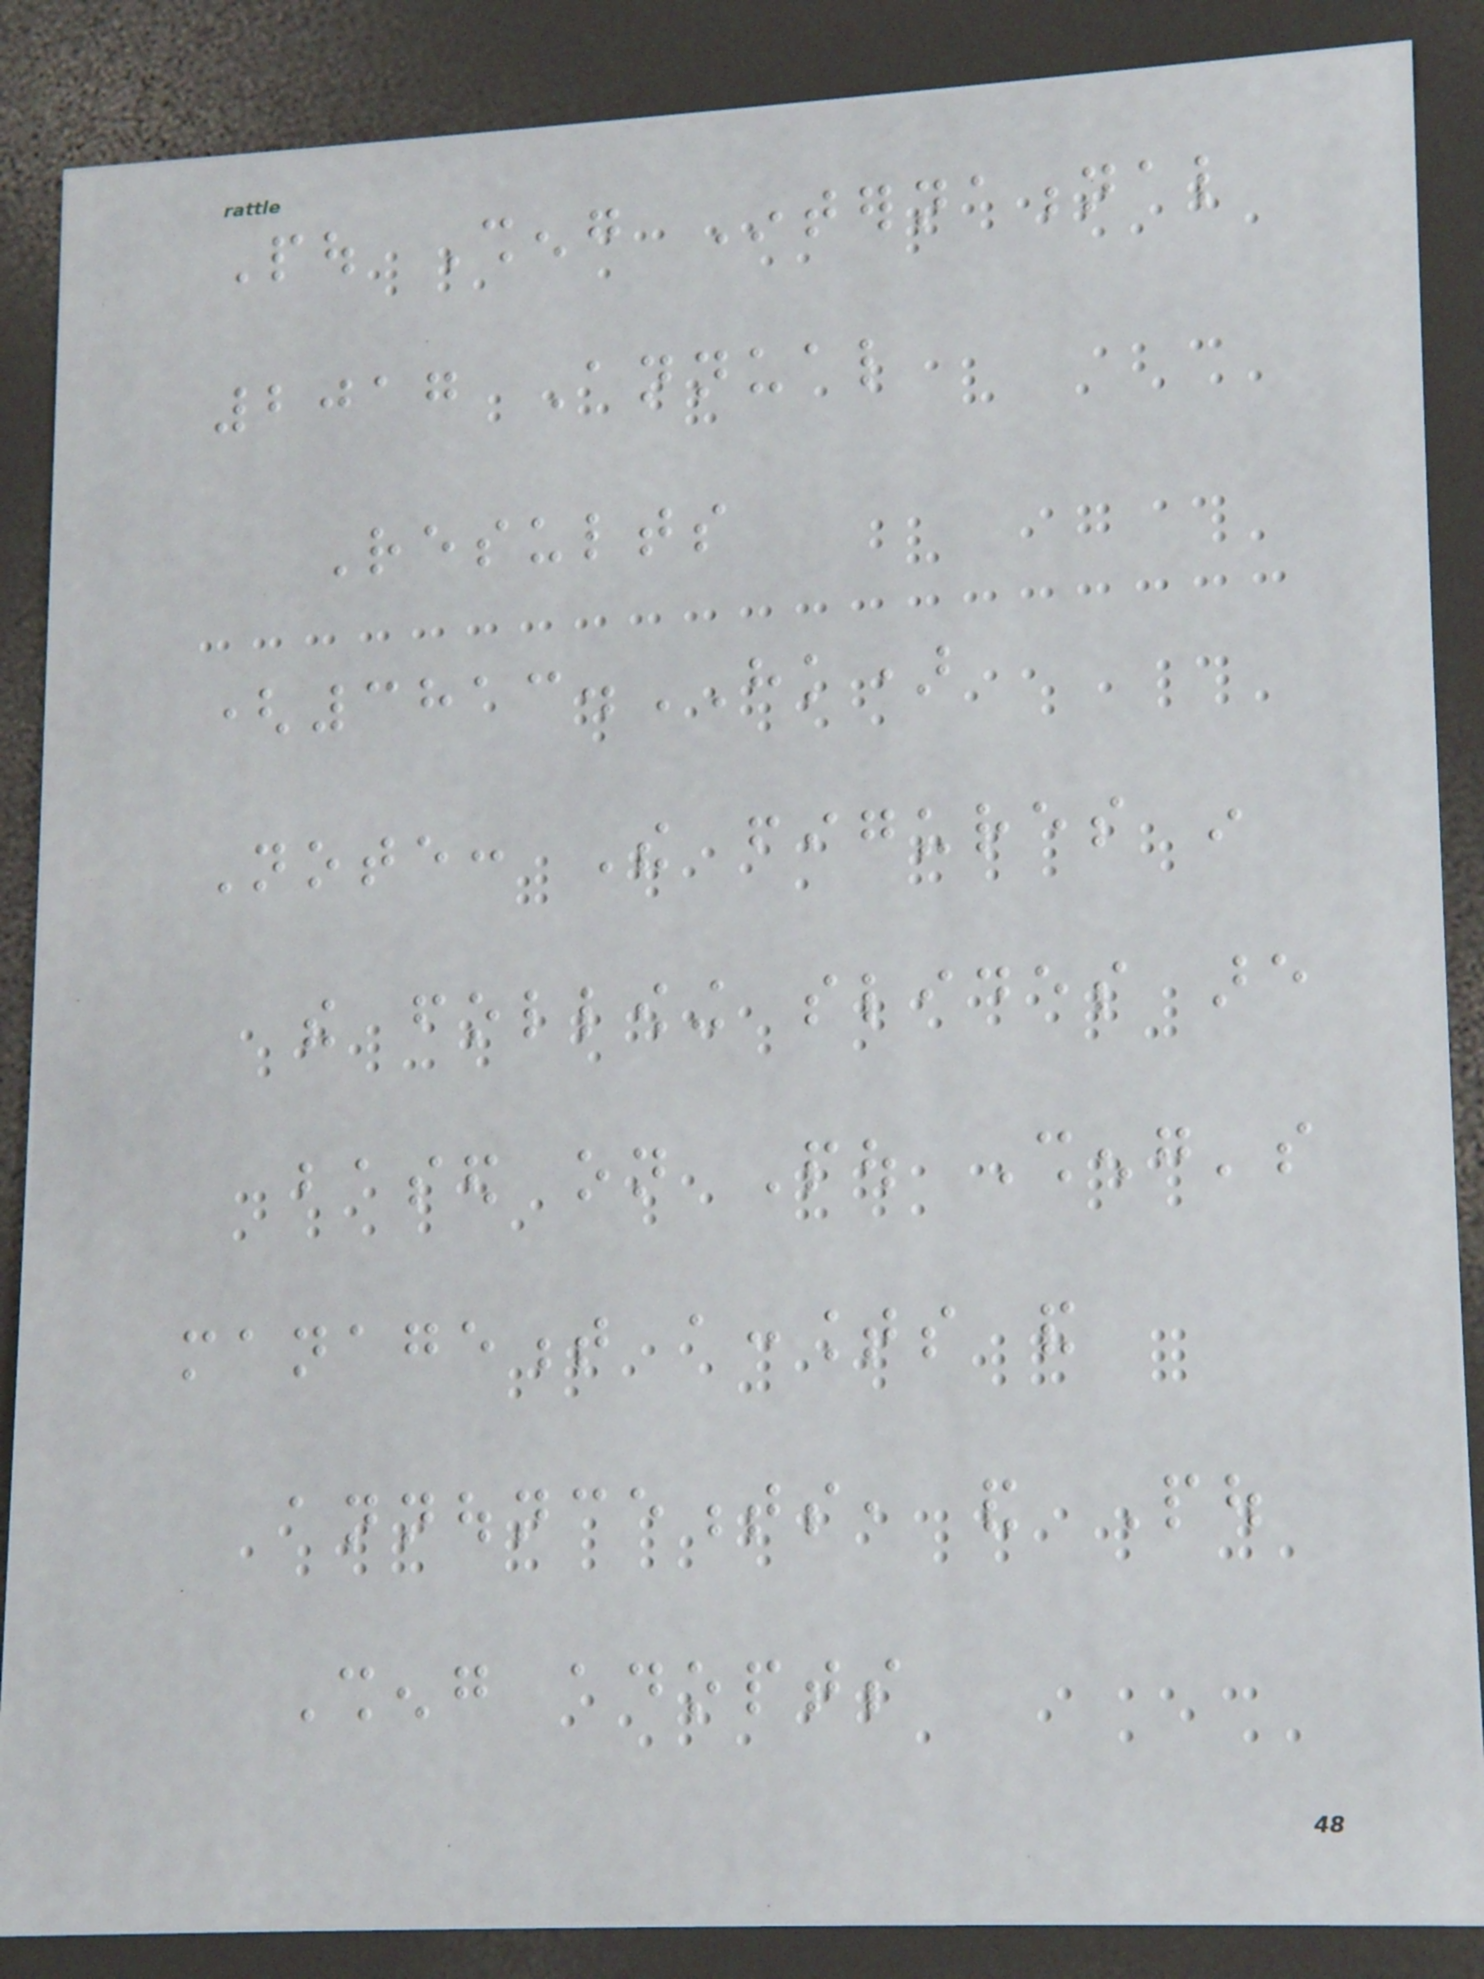Pou Sheng International
2017 Annual
Results
(3813.HK)
Note: The figures in
the following slides are
based on Pou Sheng's
management accounts and
announcements, and Pou
Sheng adopts
